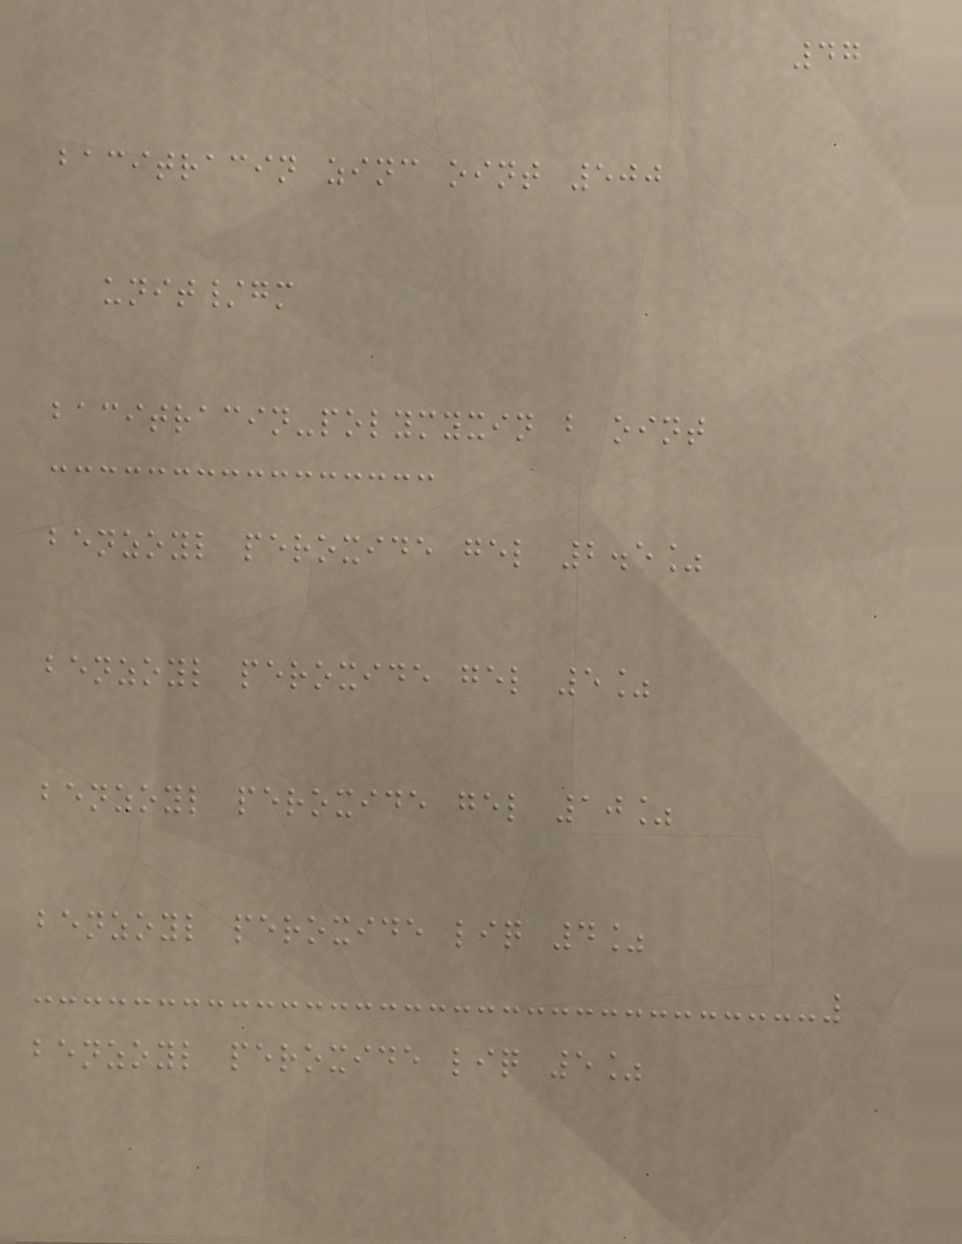47
bacitracin zinc oint 500
unit/gm
bacitracin-polymyxin b oint
benzoyl peroxide gel 2.5%
benzoyl peroxide gel 5%
benzoyl peroxide gel 10%
benzoyl peroxide liq 4%
benzoyl peroxide liq 5%
